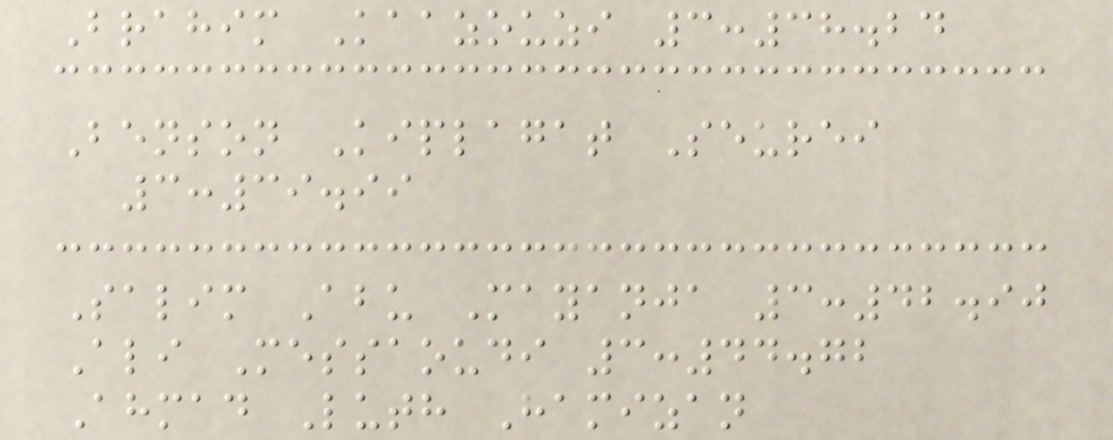Brahim Kaazouzi 3:38.24
Benson Kiplagat Seurei
3:39.99
Salim Abu Mayanja 3:42.90
Ali Messaoudi 3:44.72
Ahmad Luth Hamizan
